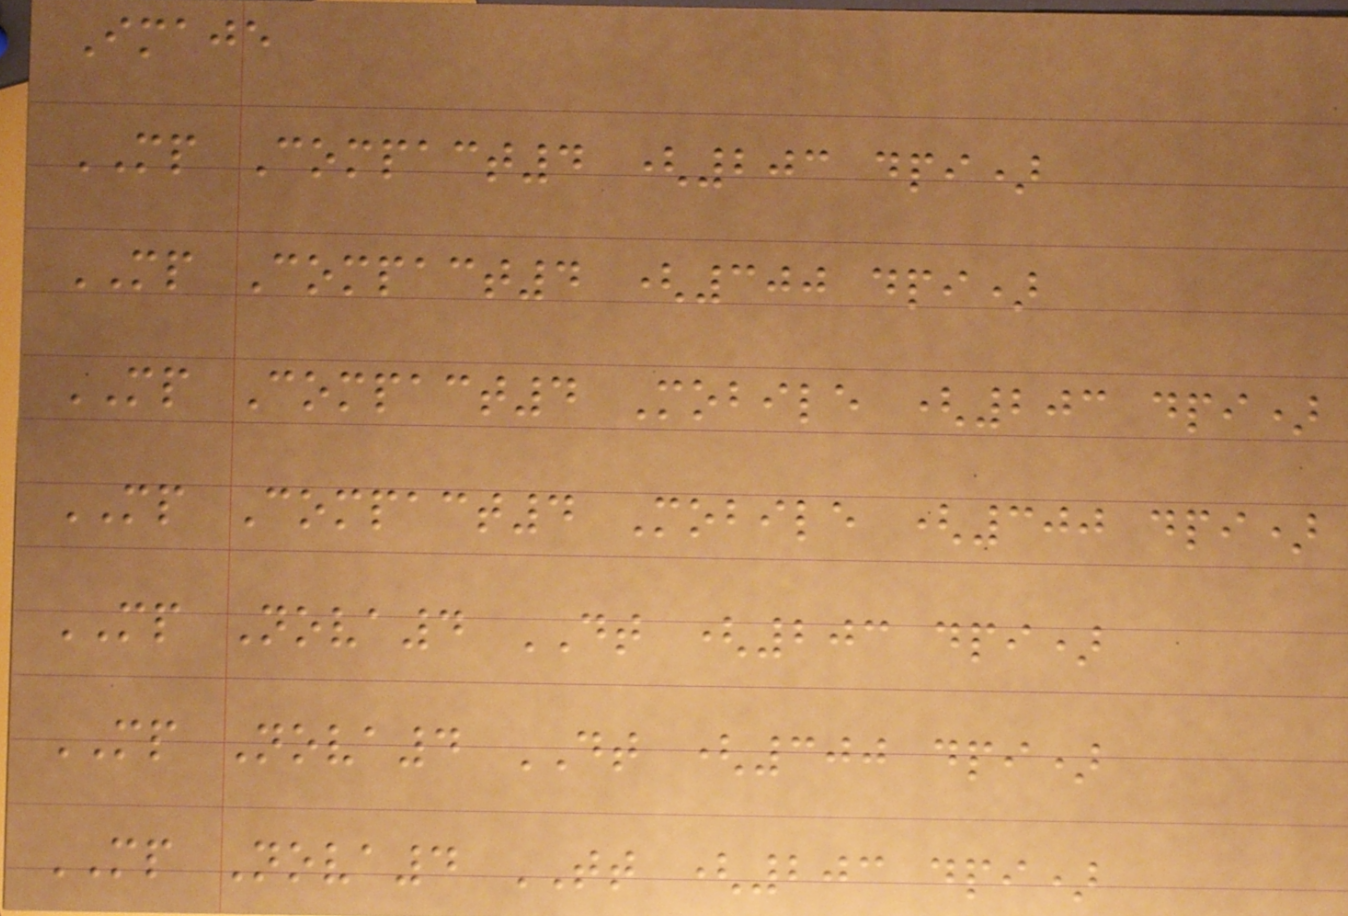Imaje
MP Compact4 (203 dpi)
MP Compact4 (300 dpi)
MP Compact4 Mobile (203 dpi)
MP Compact4 Mobile (300 dpi)
MP Nova4 DT (203 dpi)
MP Nova4 DT (300 dpi)
MP Nova4 TT (203 dpi)
